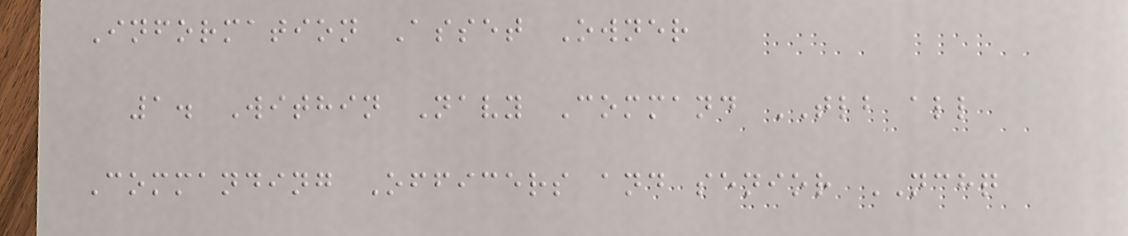Information Asset Owner
1. Within Navy Command TLB all
Commanding Officers and senior NCHQ
